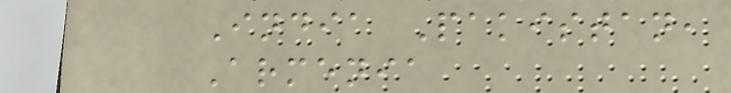India Pakistan,
Armenia
